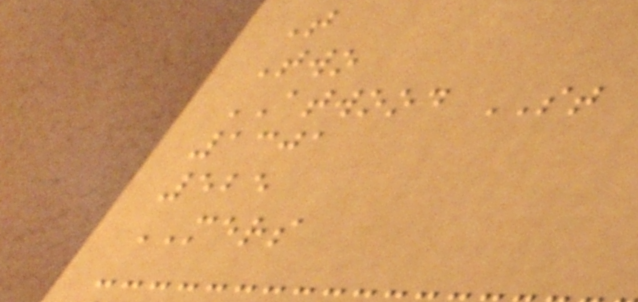T
Two
ATWOOD ST
1301
525
MERS
